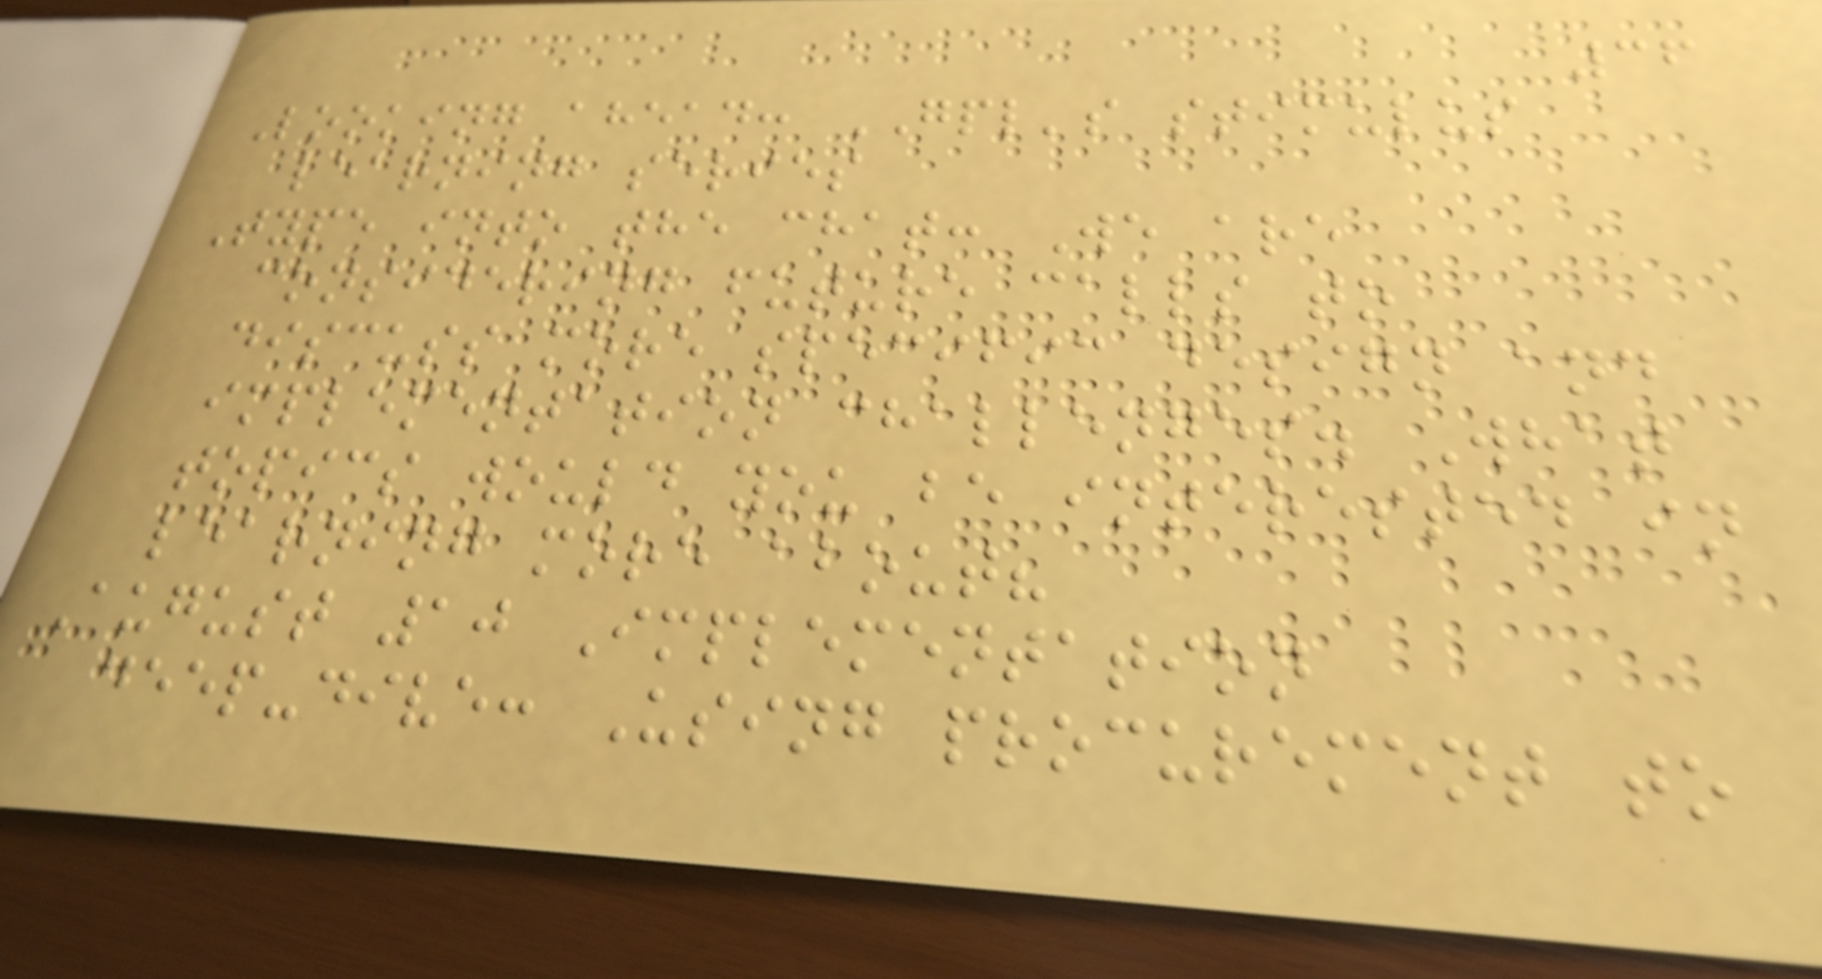36
Looking ahead: GPL's stimulus
learning series
Type into the chat: We are
considering future calls to
discuss more specific design and
implementation challenges. What
topics would you be interested in
learning more about?
August 10 Implementation
deep-dive: Using procurement to
